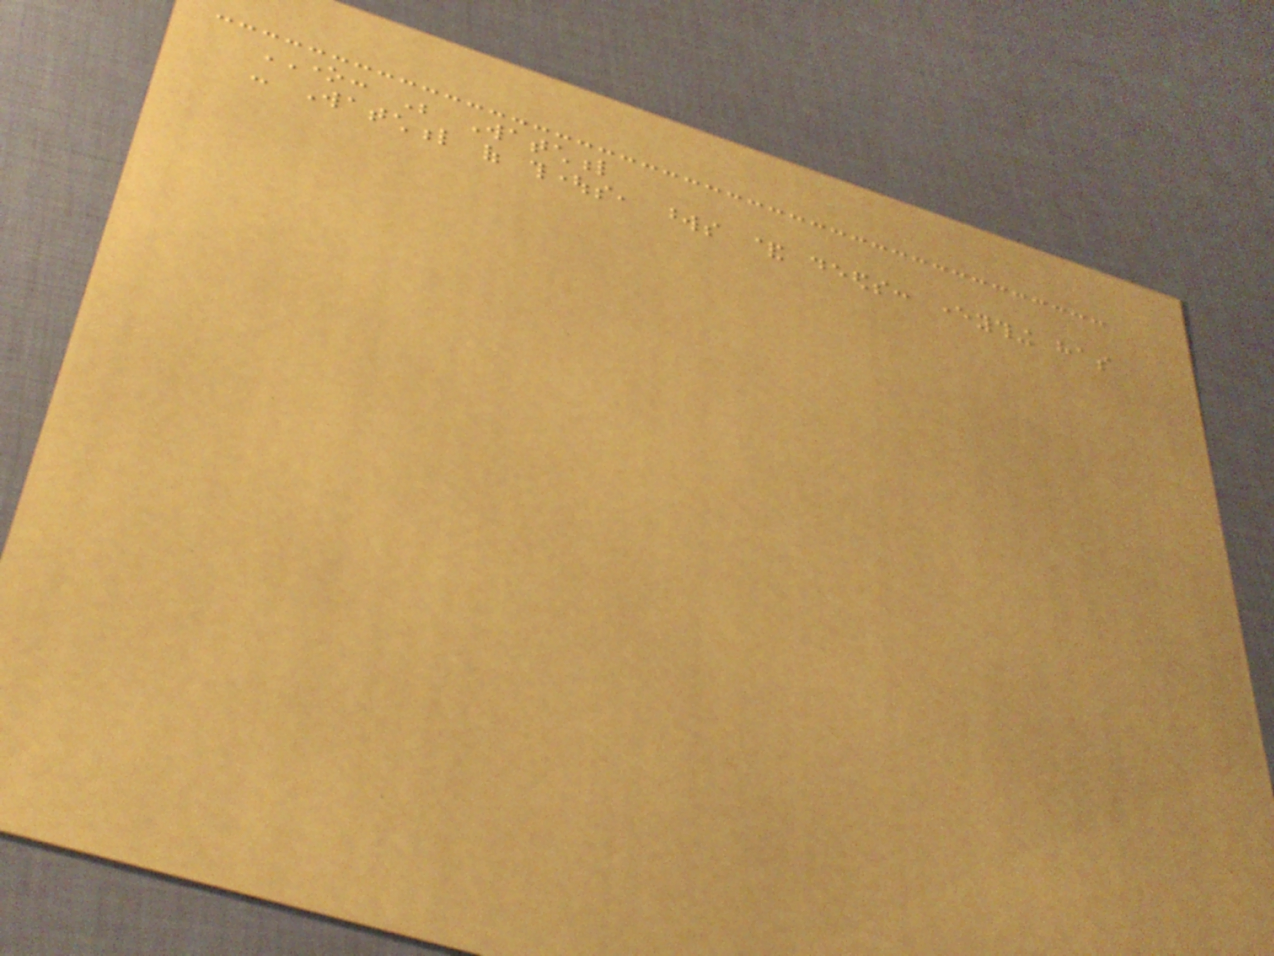ONE: Be Watchful
- Watchful of thoughts, words & deeds: everything has
